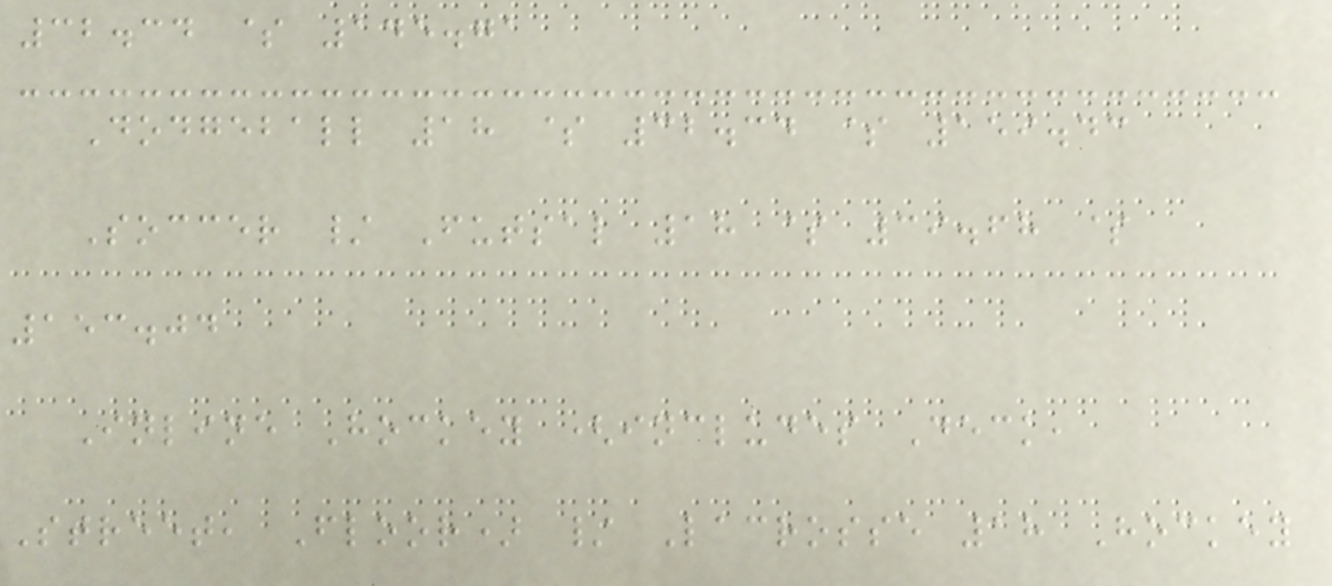32.34 $ 145.71
Dodgeball 18 $ 32.34 $ 159.43
Soccer / Futsal 18 $ 39.68 $
153.04
Inline Hockey (includes Deck,
Street, Floor) / Lacrosse 18 Hockey
